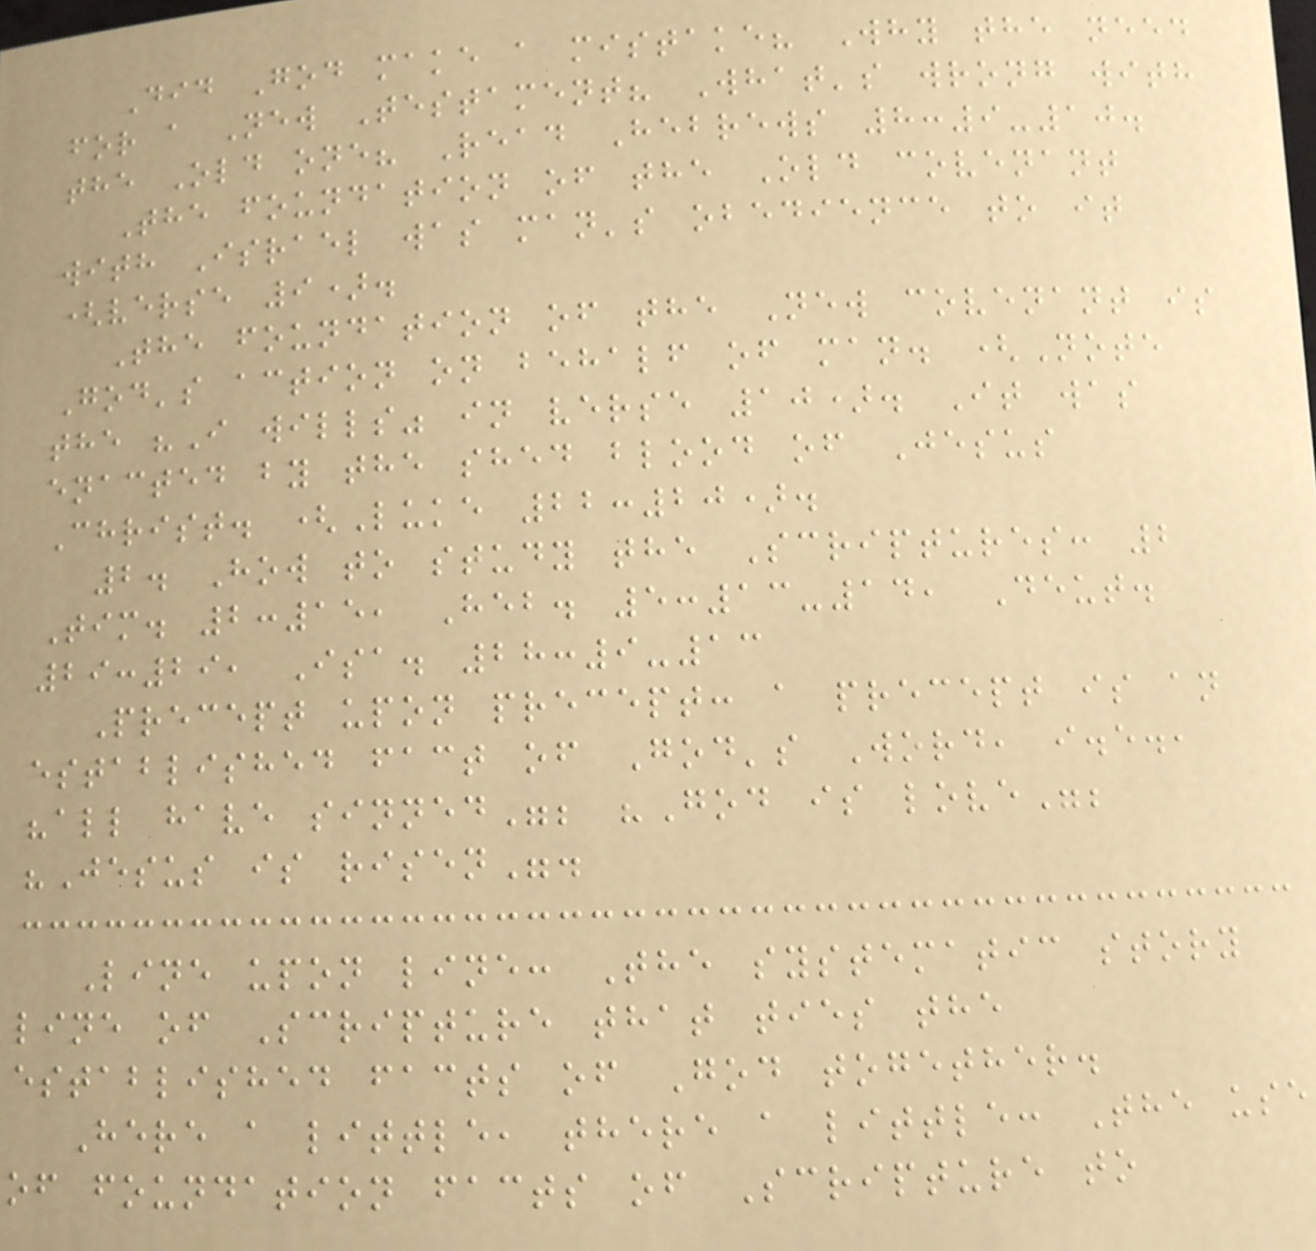Did God make a mistake? Why the need
for a New Testament? What's wrong with
the Old one? Read Hebrews 8:9-10.
The foundation of the Old covenant
with Israel was man's obedience to it
(verse 9).
The foundation of the New covenant is
God's action on behalf of man. (Note
the "I wills" in verse 10). It was
enacted by the shed blood of Jesus
Christ. (Luke 22:20).
2. How to study the Scriptures: 2
Tim. 2:15, Heb. 5:13-14, Deut.
29:29, Isa. 28:9-13
Precept upon precept: a precept is an
established fact of God's Word, i.e.,
"all have sinned"; "God is love";
"Jesus is risen".
Line upon line: The systematic story
line of Scripture that ties the
established facts of God together.
Here a little, there a little: The use
of foundation facts of Scripture to
